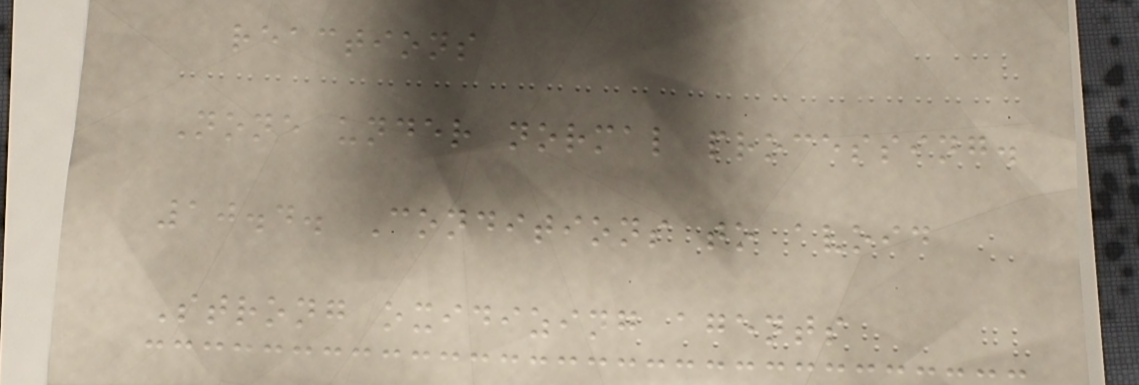reactions
None under normal processing.
10.4. Conditions to avoid
Strong oxidizing agents
